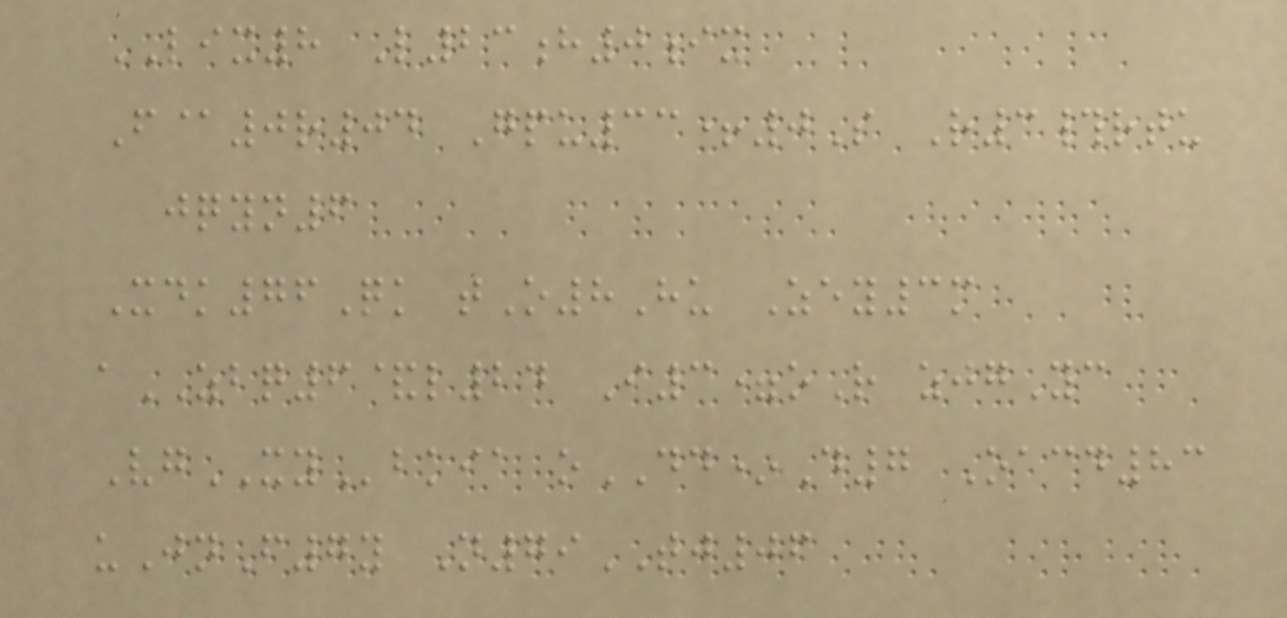LIX8 L23h0ix
F@0r04 Gpu33+0S R3#rtu
jqyn6
Xdk76Qk tO8Hu Zey3m
aZBQ6&l24 I3=oR zjgYc
VgXYbkia oDD*D7 Oacd83
uJnF7y N79TJ06
